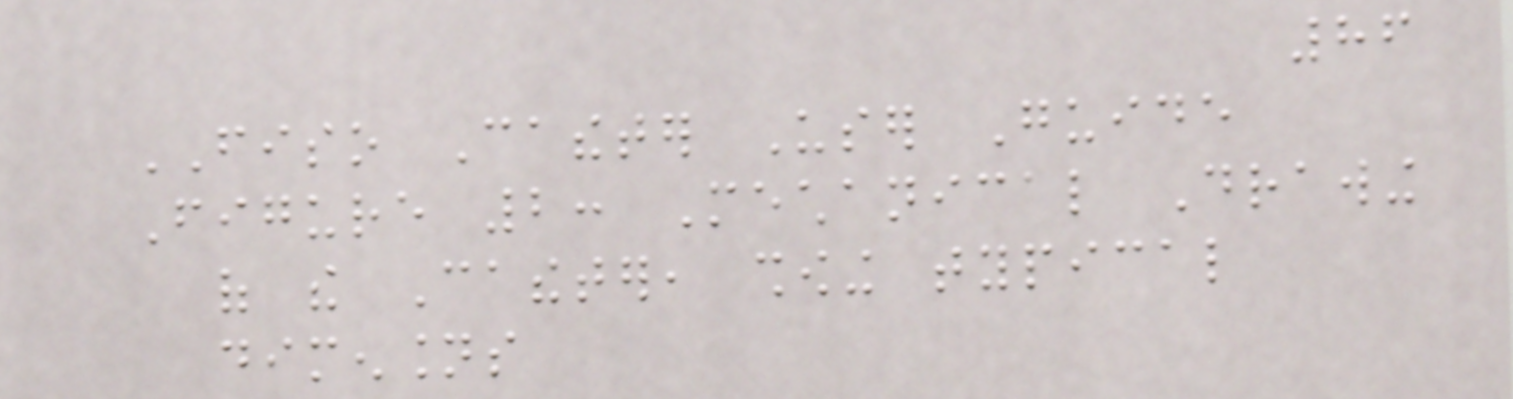86
FISO Catheter User Guide
Figure 2: Mechanical Drawing
of the Catheter, showing typical
dimensions
